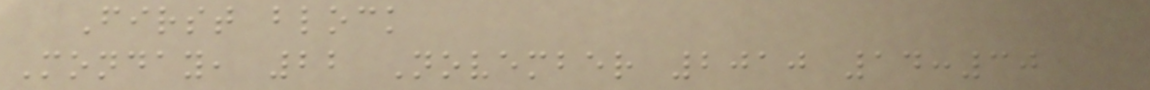First block
Monday, 22 November 2010 14:30
